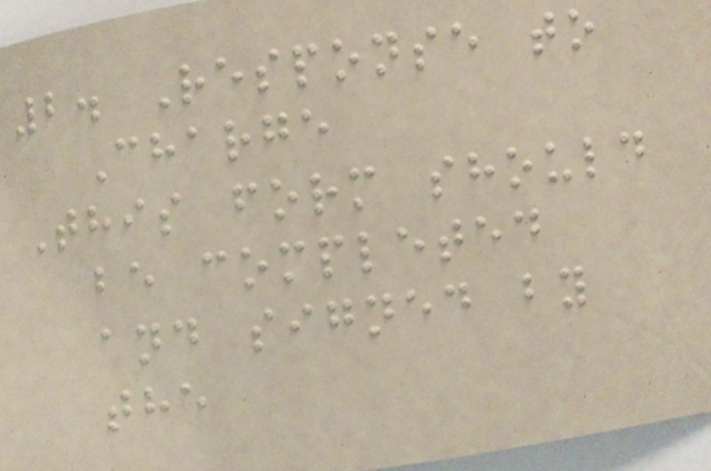2. Response to
Charge
This form should
be completed
and signed by
the
